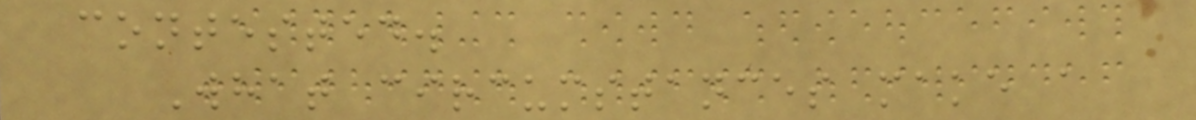contested.
What circumstances make a
